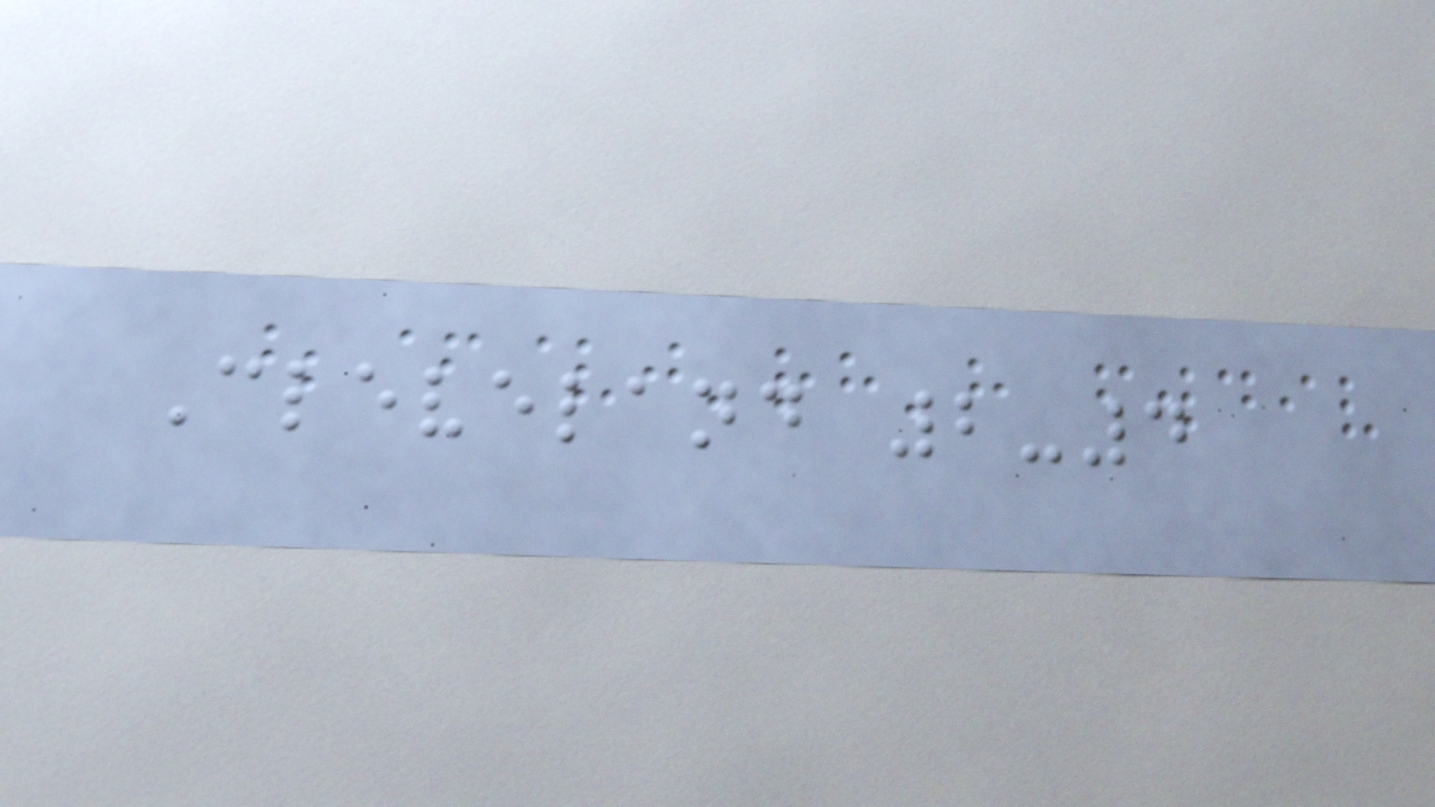Cleveland 2-4
